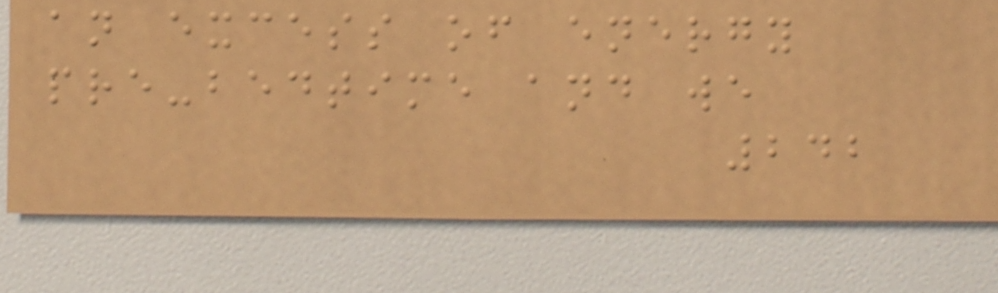an excess of energy
pre-bedtime and we
242
